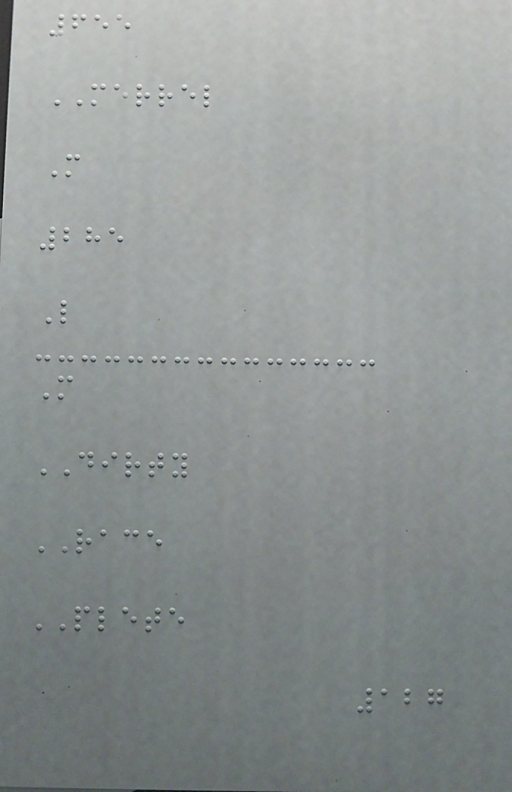655
MERREL
M
285
L
M
DIRTY
RACE
PLETE
127
